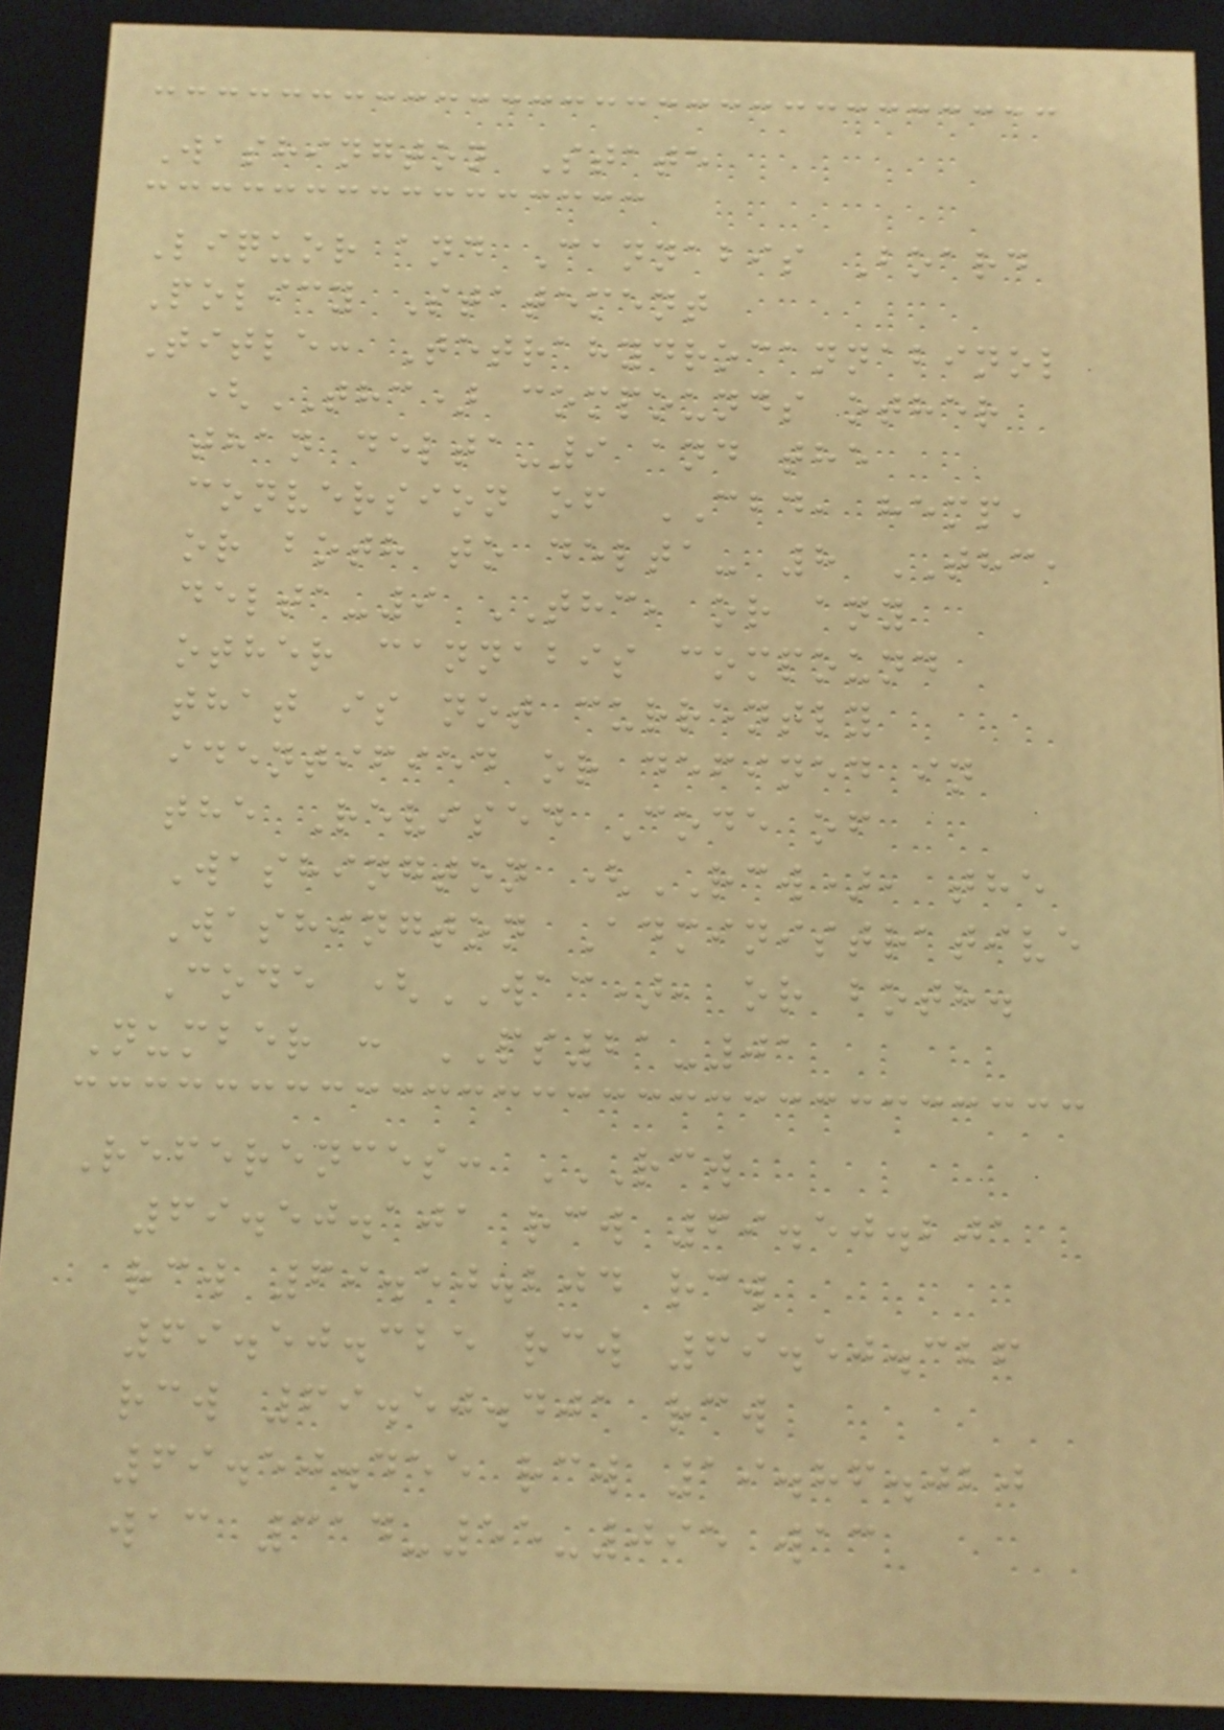Washington State
Liquor and Cannabis Board
Policy Statement
Title: Tetrahydrocannabinol
(THC) compounds other
than delta-9 and the
conversion of CBD, hemp,
or both to delta- 8 THC,
delta-9 THC, or any
other cannabis compound
that is not currently
identified or defined in
the Revised Code of
Washington (RCW), the
Washington Administrative
Code (WAC), or both.
Number : PS21-01
References: RCW
69.50.101 RCW 69.50.201
RCW 69.50.204 RCW
69.50.325 RCW 69.50.326
RCW 69.50.401 RCW
69.50.455 RCW 19.86.020
WAC 314-55-095 WAC
